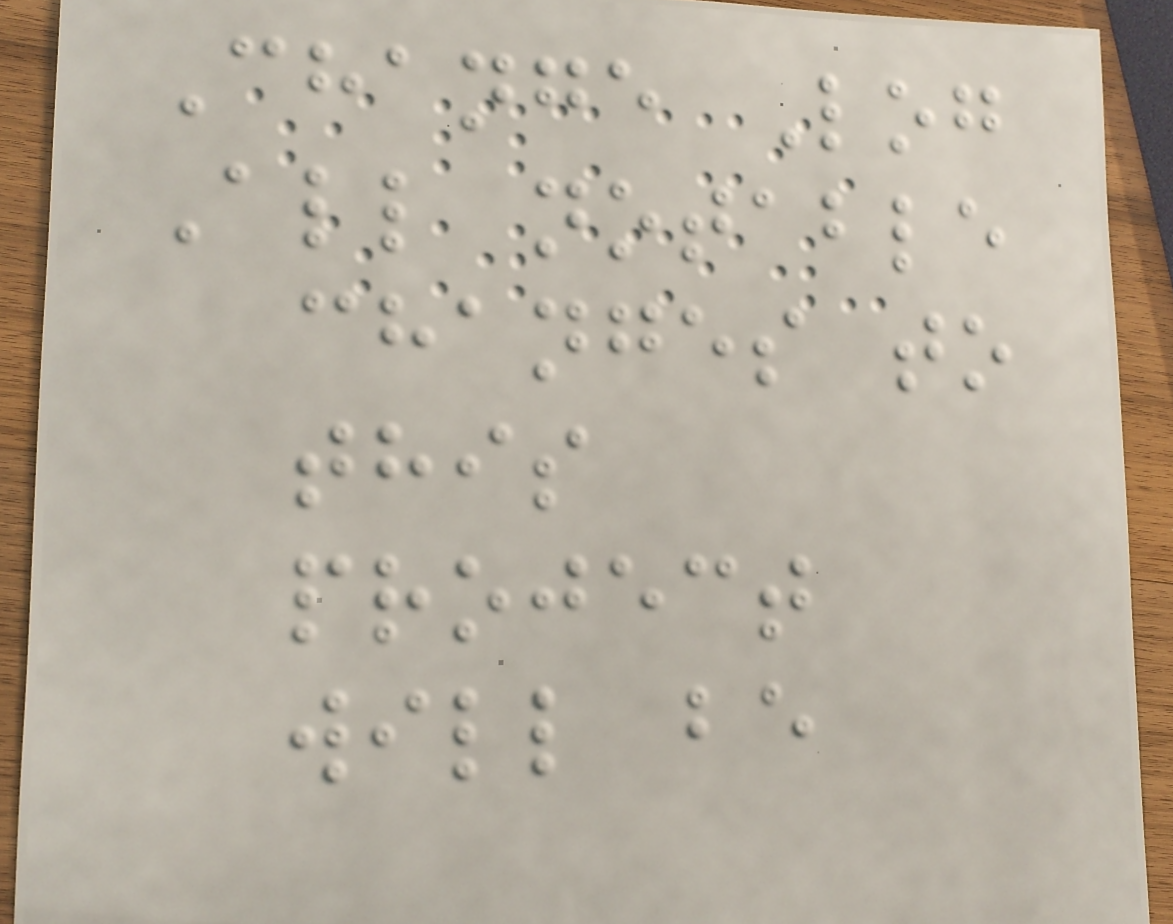Change Log
All notable
changes to
this
project
will be
